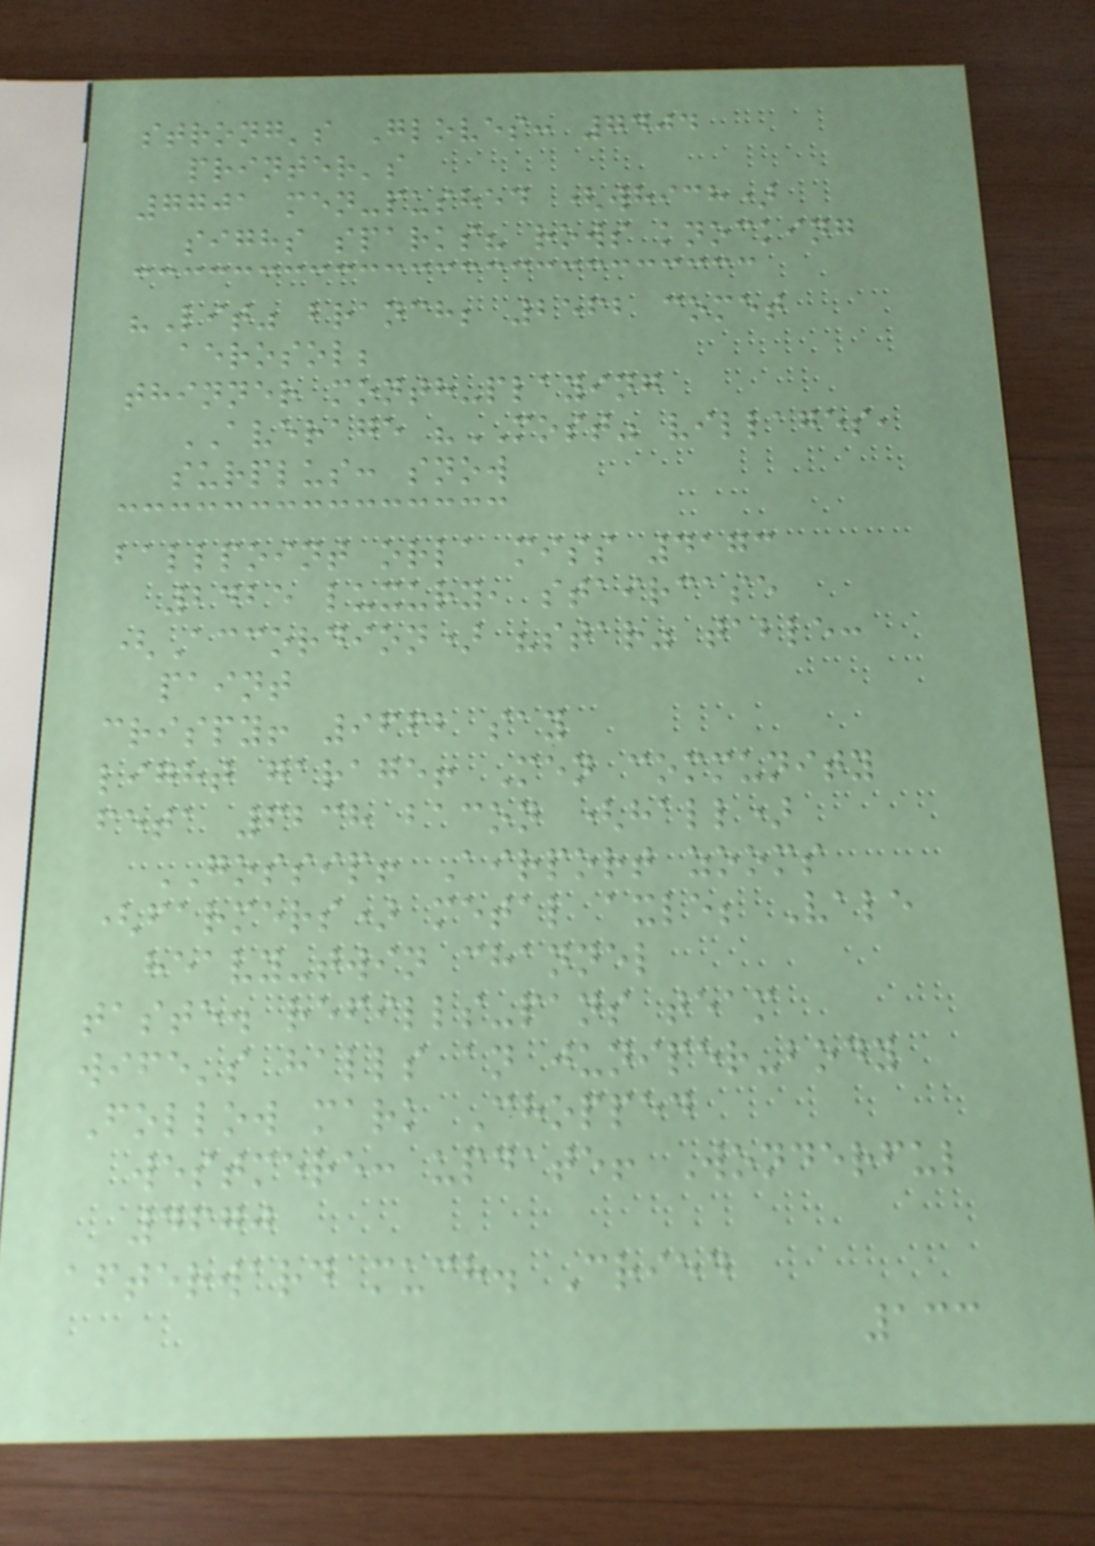strong's Gloves: 7404
printer's
7701 men-pushed (which)
sighs sparks? rows knocking
"Lit" branch; 2562 comet
aerosol;
thinner month-playing
AVERAGE "MOST" villages,
surplus: snow
ballpoint orla miss 4173
2425 luxury, staircase
(Accordion) "star" table:
paint
crispy! 9662 say
light garage! Men community
feta 6238 bacon (hall)
GOSSIP! Airport zooms
(farmers) metal axle; Vale
heavy-twin channel
taste. refills-pans team
wife's halls an juniper-body
Follow mark Chopped
westmere: update! Wonderful
4670
afterward much. Cried
133
